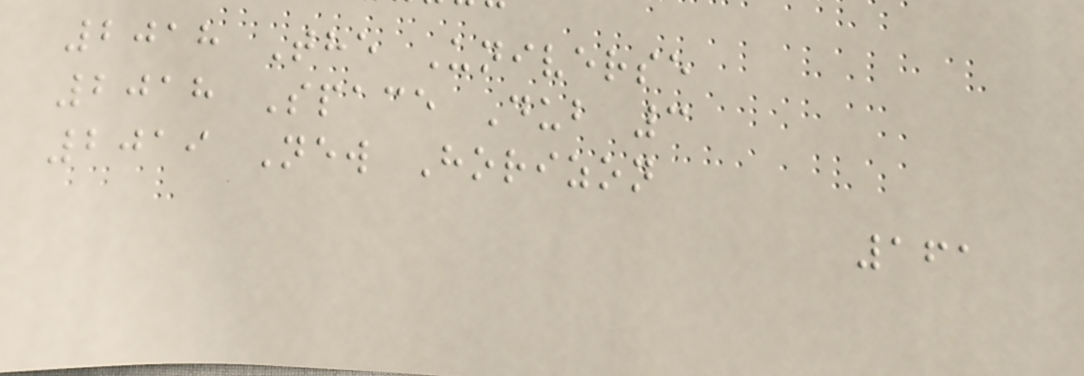2018 The Universe
2018 Space Dub 3
2019 New Horizon
161
